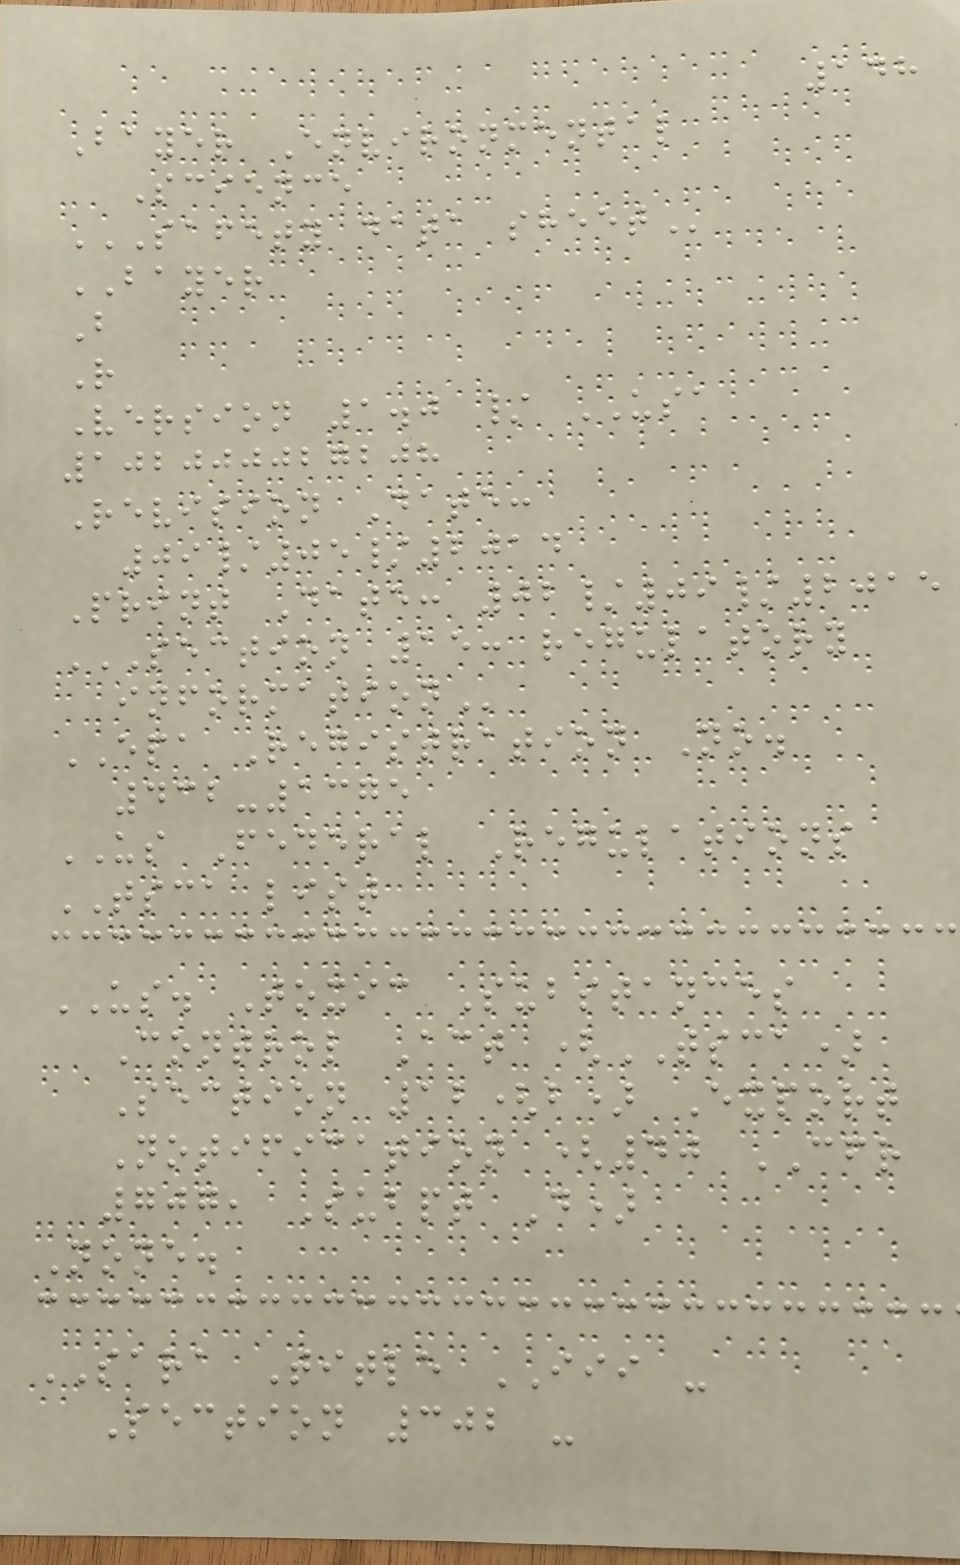148
Bayer Environmental
Science
SAFETY DATA SHEET
BAYER
B
R
Version 1.0 / USA
102000027208
Revision Date:
09/05/2014
Print Date: 02/09/2015
SECTION 15: REGULATORY
INFORMATION
EPA Registration No.
432-1375
US Federal Regulations
TSCA list
US. Toxic Substances
Control Act (TSCA)
Section 12(b) Export
Notification (40 CFR
707, Subpt D)
None.
SARA Title III -
Section 302 -
